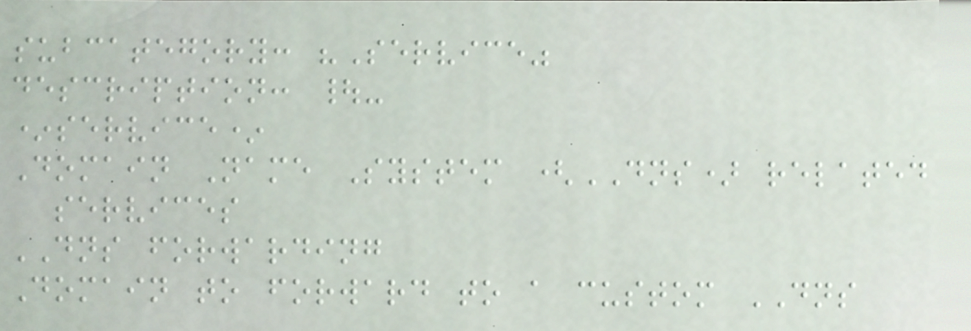subcategory: "Service"
description: |-
*service*
Domain Name System (DNS) related
services
DNS forwarding
Domain to forward to a custom DNS
